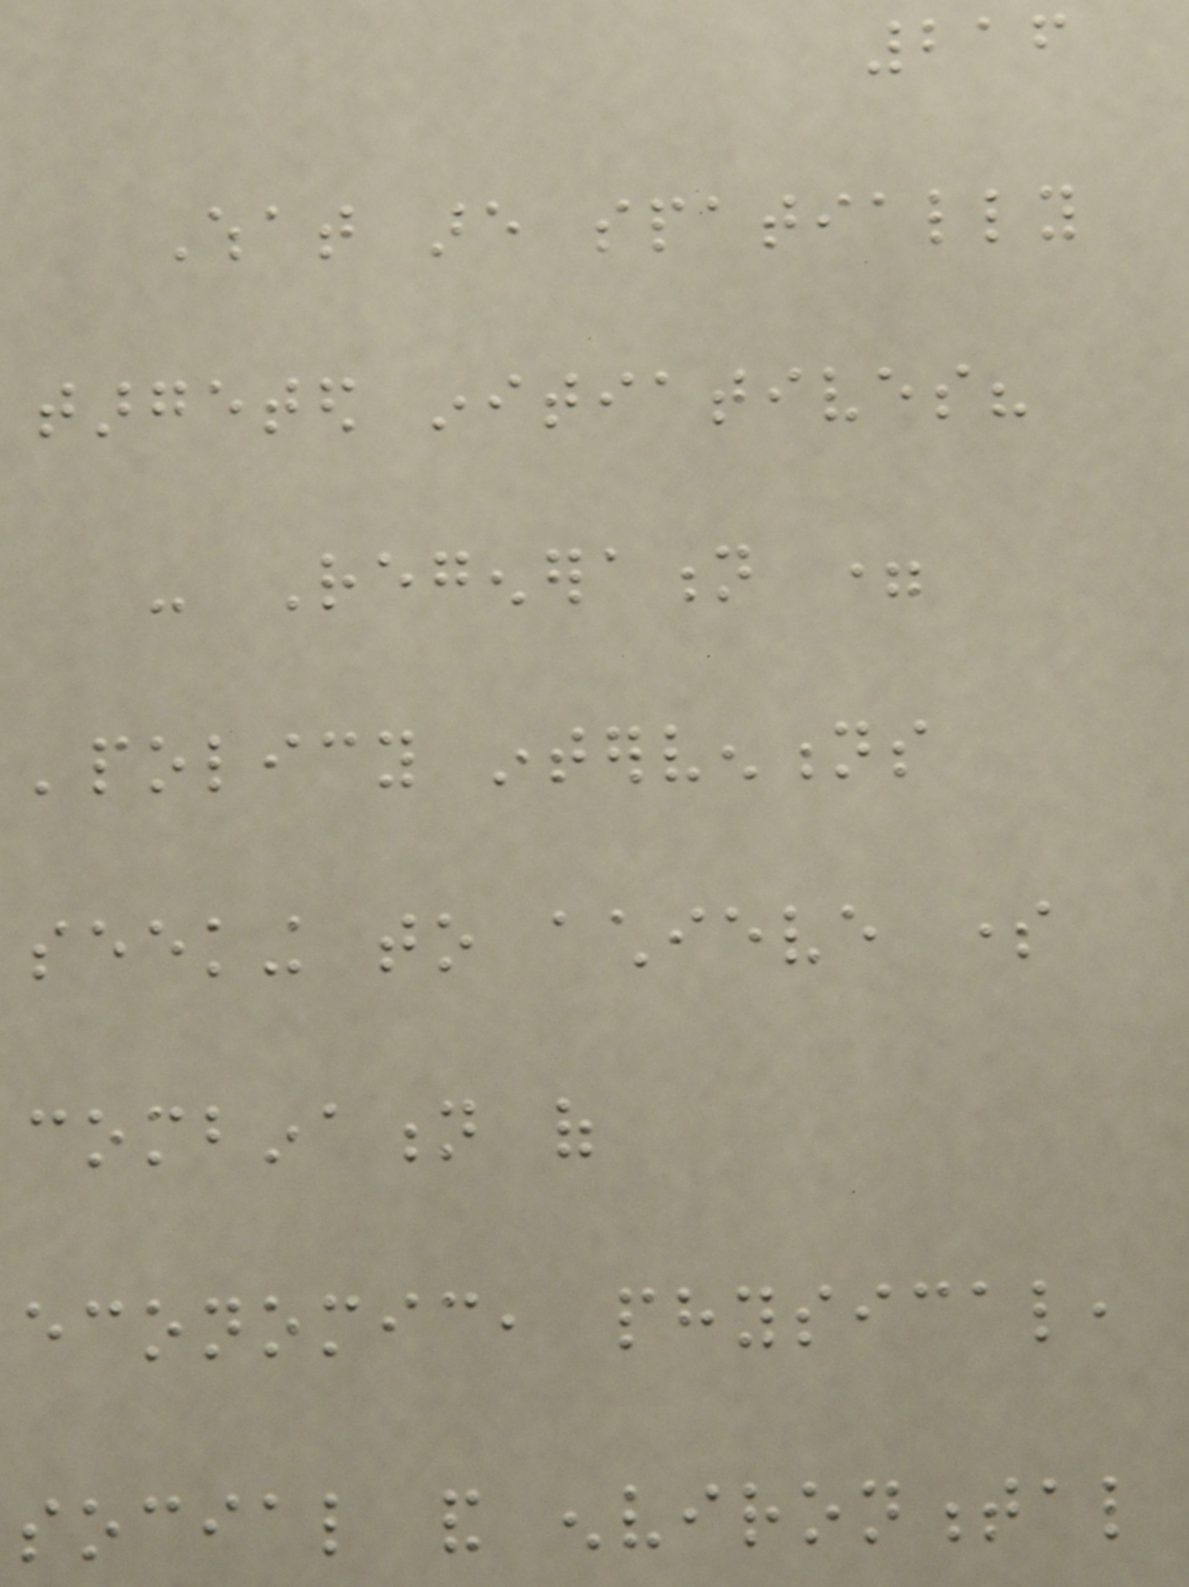216
What are spatially
targeted initiatives?
- Regeneration =
'policy interventions
seeking to achieve some
combination of
economic, physical,
social and environmental
